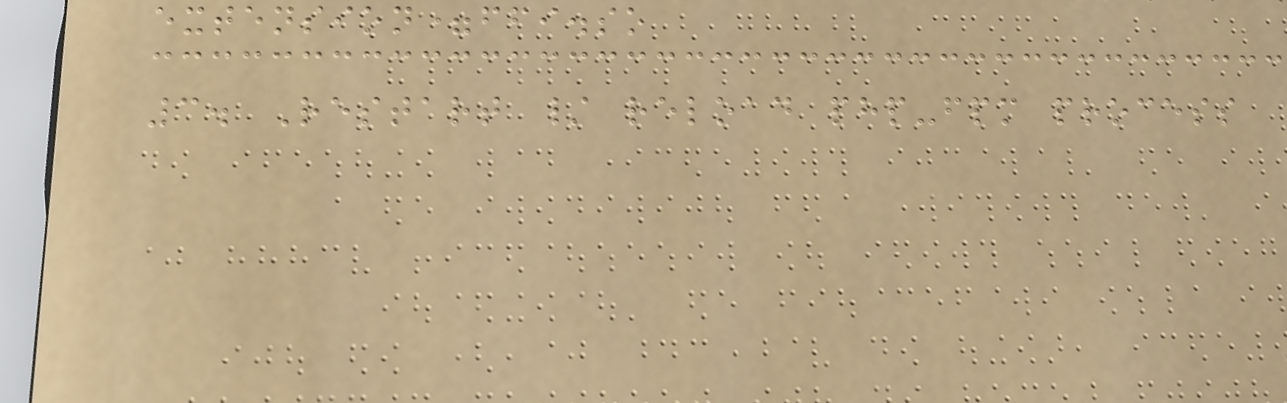extension=ffi.so
3. Restart / reload php-fpm process
